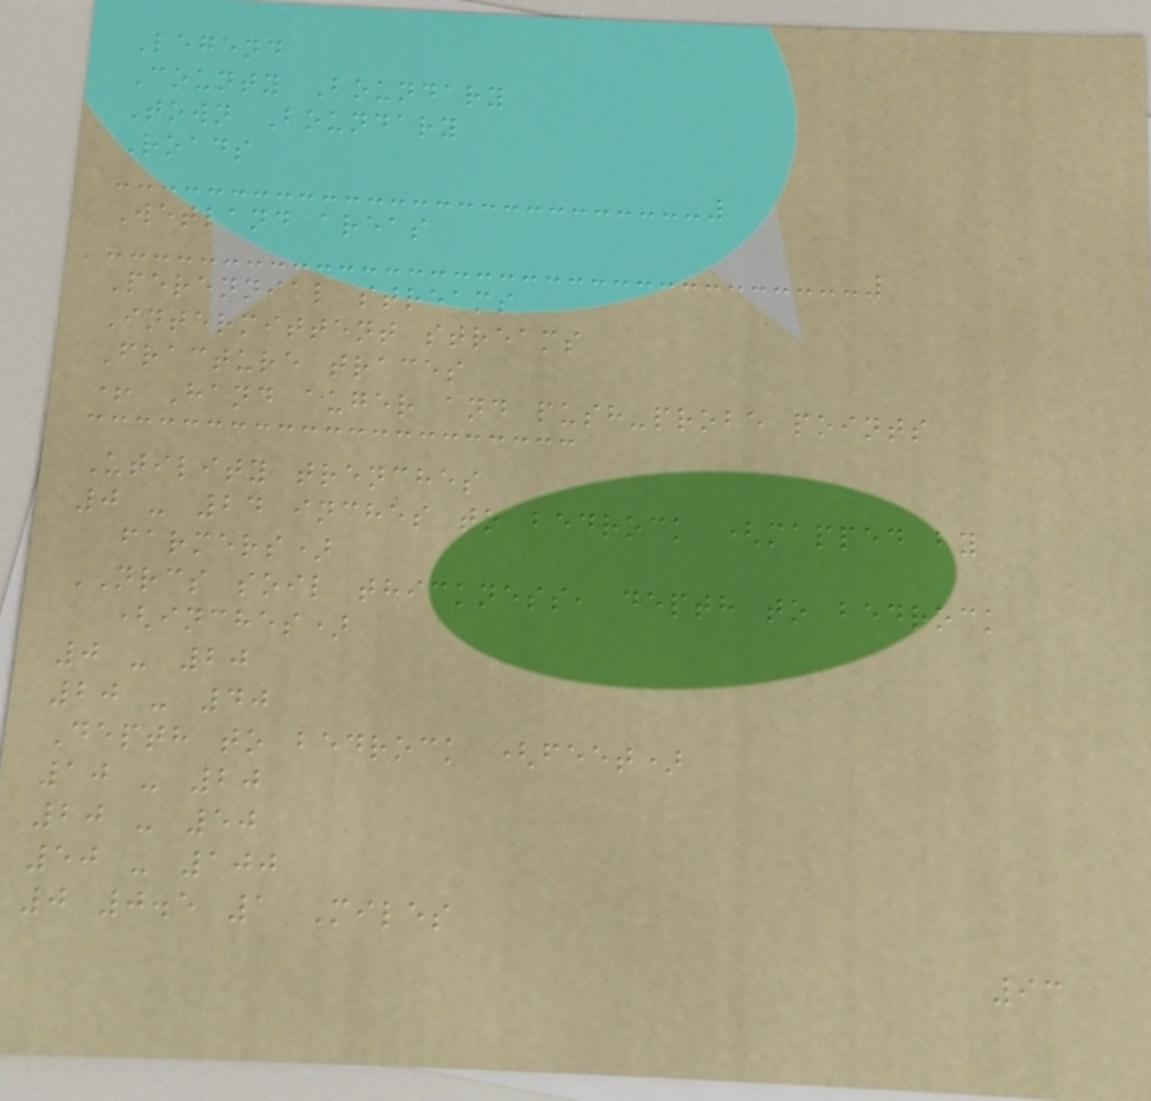Legend
County Boundary
Town Boundary
Roads
Wetland areas
Perennial streams
Intermittent streams
Fracture traces
+ Hand auger and push-probe points
Utility trenches
0 - 24 inches to bedrock (mapped by
farmers)
NRCS soil thickness, depth to bedrock
(inches)
0 - 20
20 - 40
Depth to bedrock (feet)
10 - 20
20 - 50
50 - 100
0 0.5 1 Miles
93
